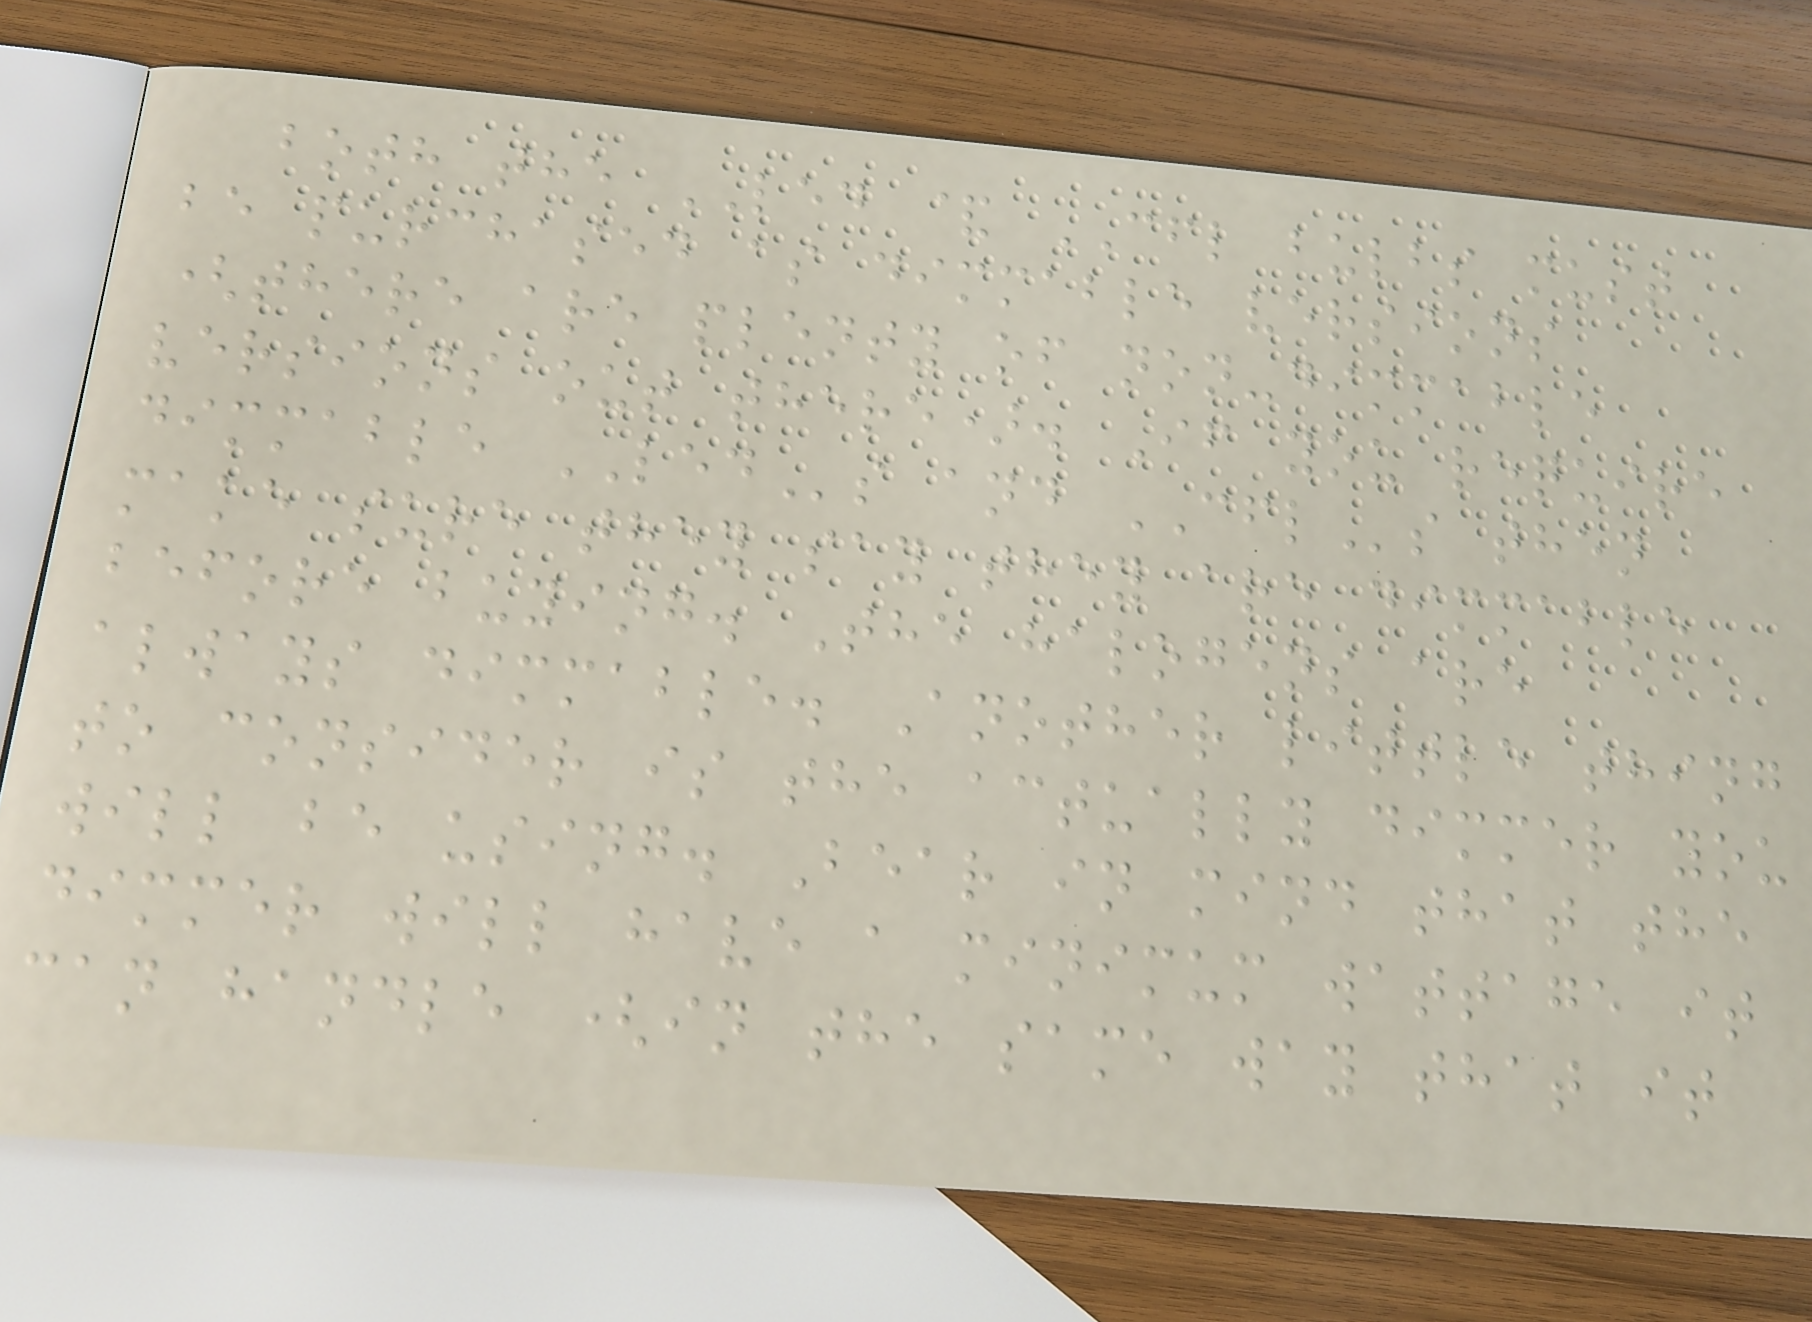both the LED & CFL bulbs must
be purchased as dimmable versions
(there are plenty of non-dimmable
versions out there). If you require
dimmable LEDs and CFLs then
make sure they say they are dimmable
before buying. The halogens are
always dimmable. Another little thing
to consider is the actually dimmer you
will be using. Bear in mind that the
dimmer will have a minimum wattage it
can handle (in the same way that it
